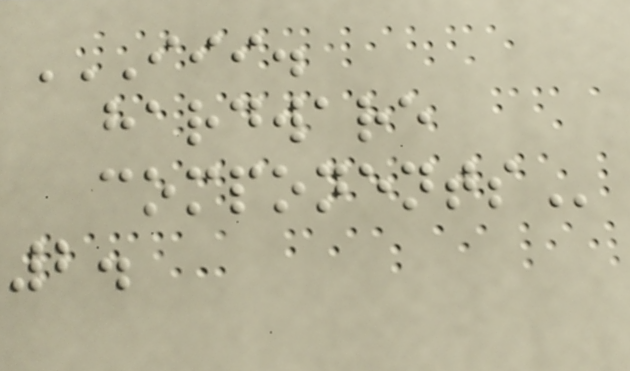III.
HARDWARE
COMPONENTS
2.
